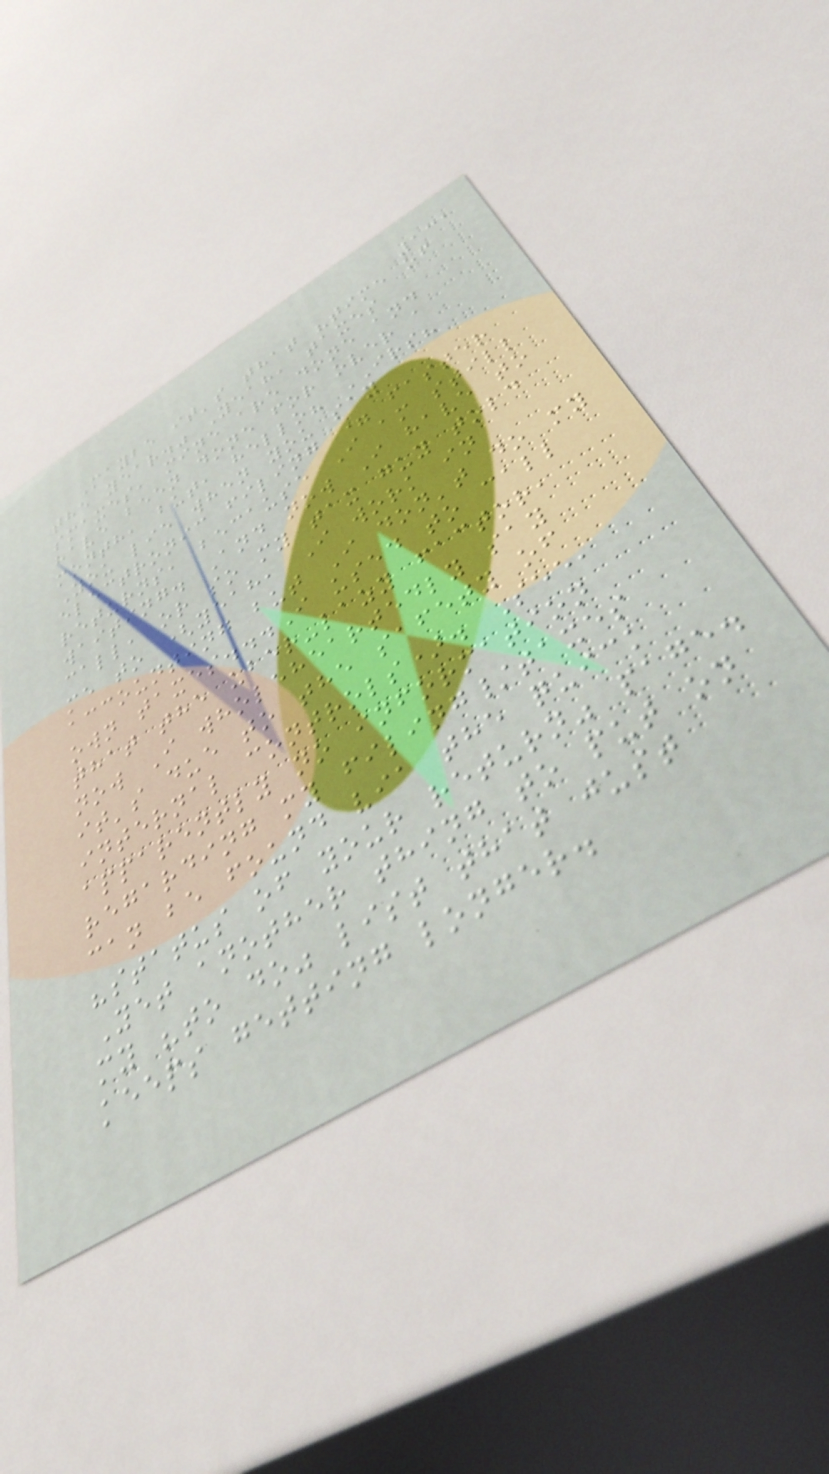131
Maybe it's that "time of
the year." Yeah, taxes
smaxes, mine are done and
have been done for over a
month, but, hello? IRS?
You lie when you say
electronic filing = faster
returns, because I am still
waiting. And now I have to
call, or so my tax guy told
me to (yeah, I work in
accounting but I don't do my
own taxes...I used to call
that the uber-lazy factor,
now I wholeheartedly say
it's due to the safety of
internal controls). See,
apparently no information
regarding my filing/taxes
can be found via the quick
"status of your return" page.
Yet another thing to put on
my "to do" list that just
keeps getting longer.
